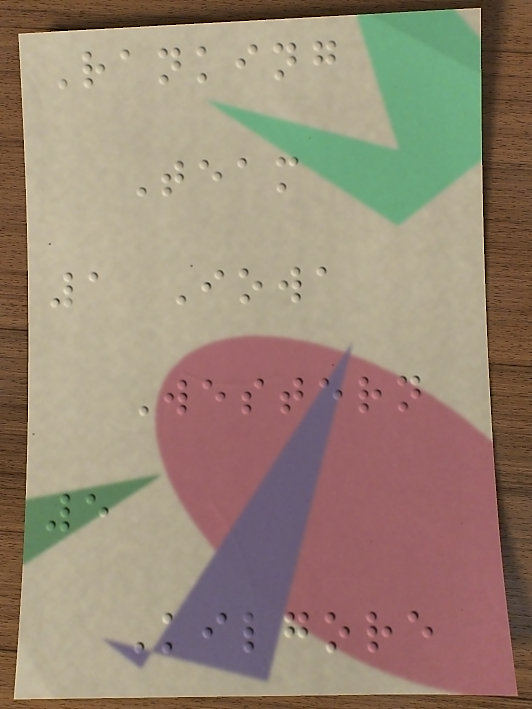Ranking
Team
1 Iowa
Western
5
Kilgore
